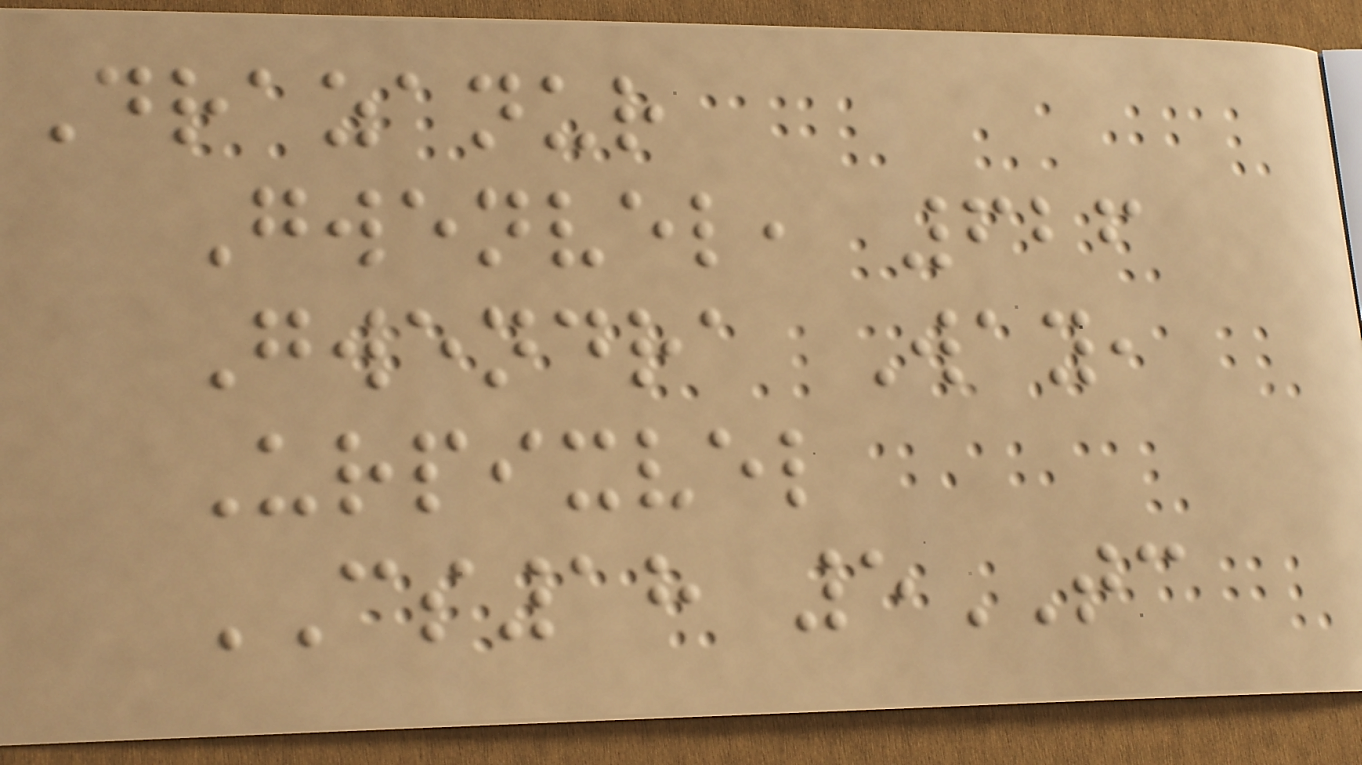Drazanur
Gwenvel, 626
Gwendra Way,
Urpixvel
CS18 5TC
